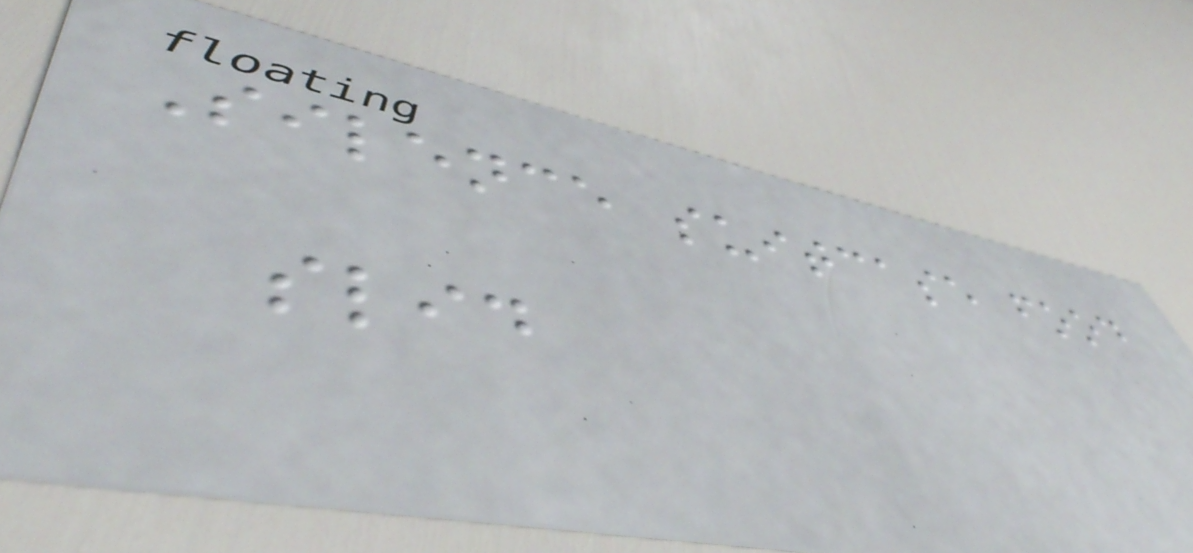Silence suitcase food
slid
